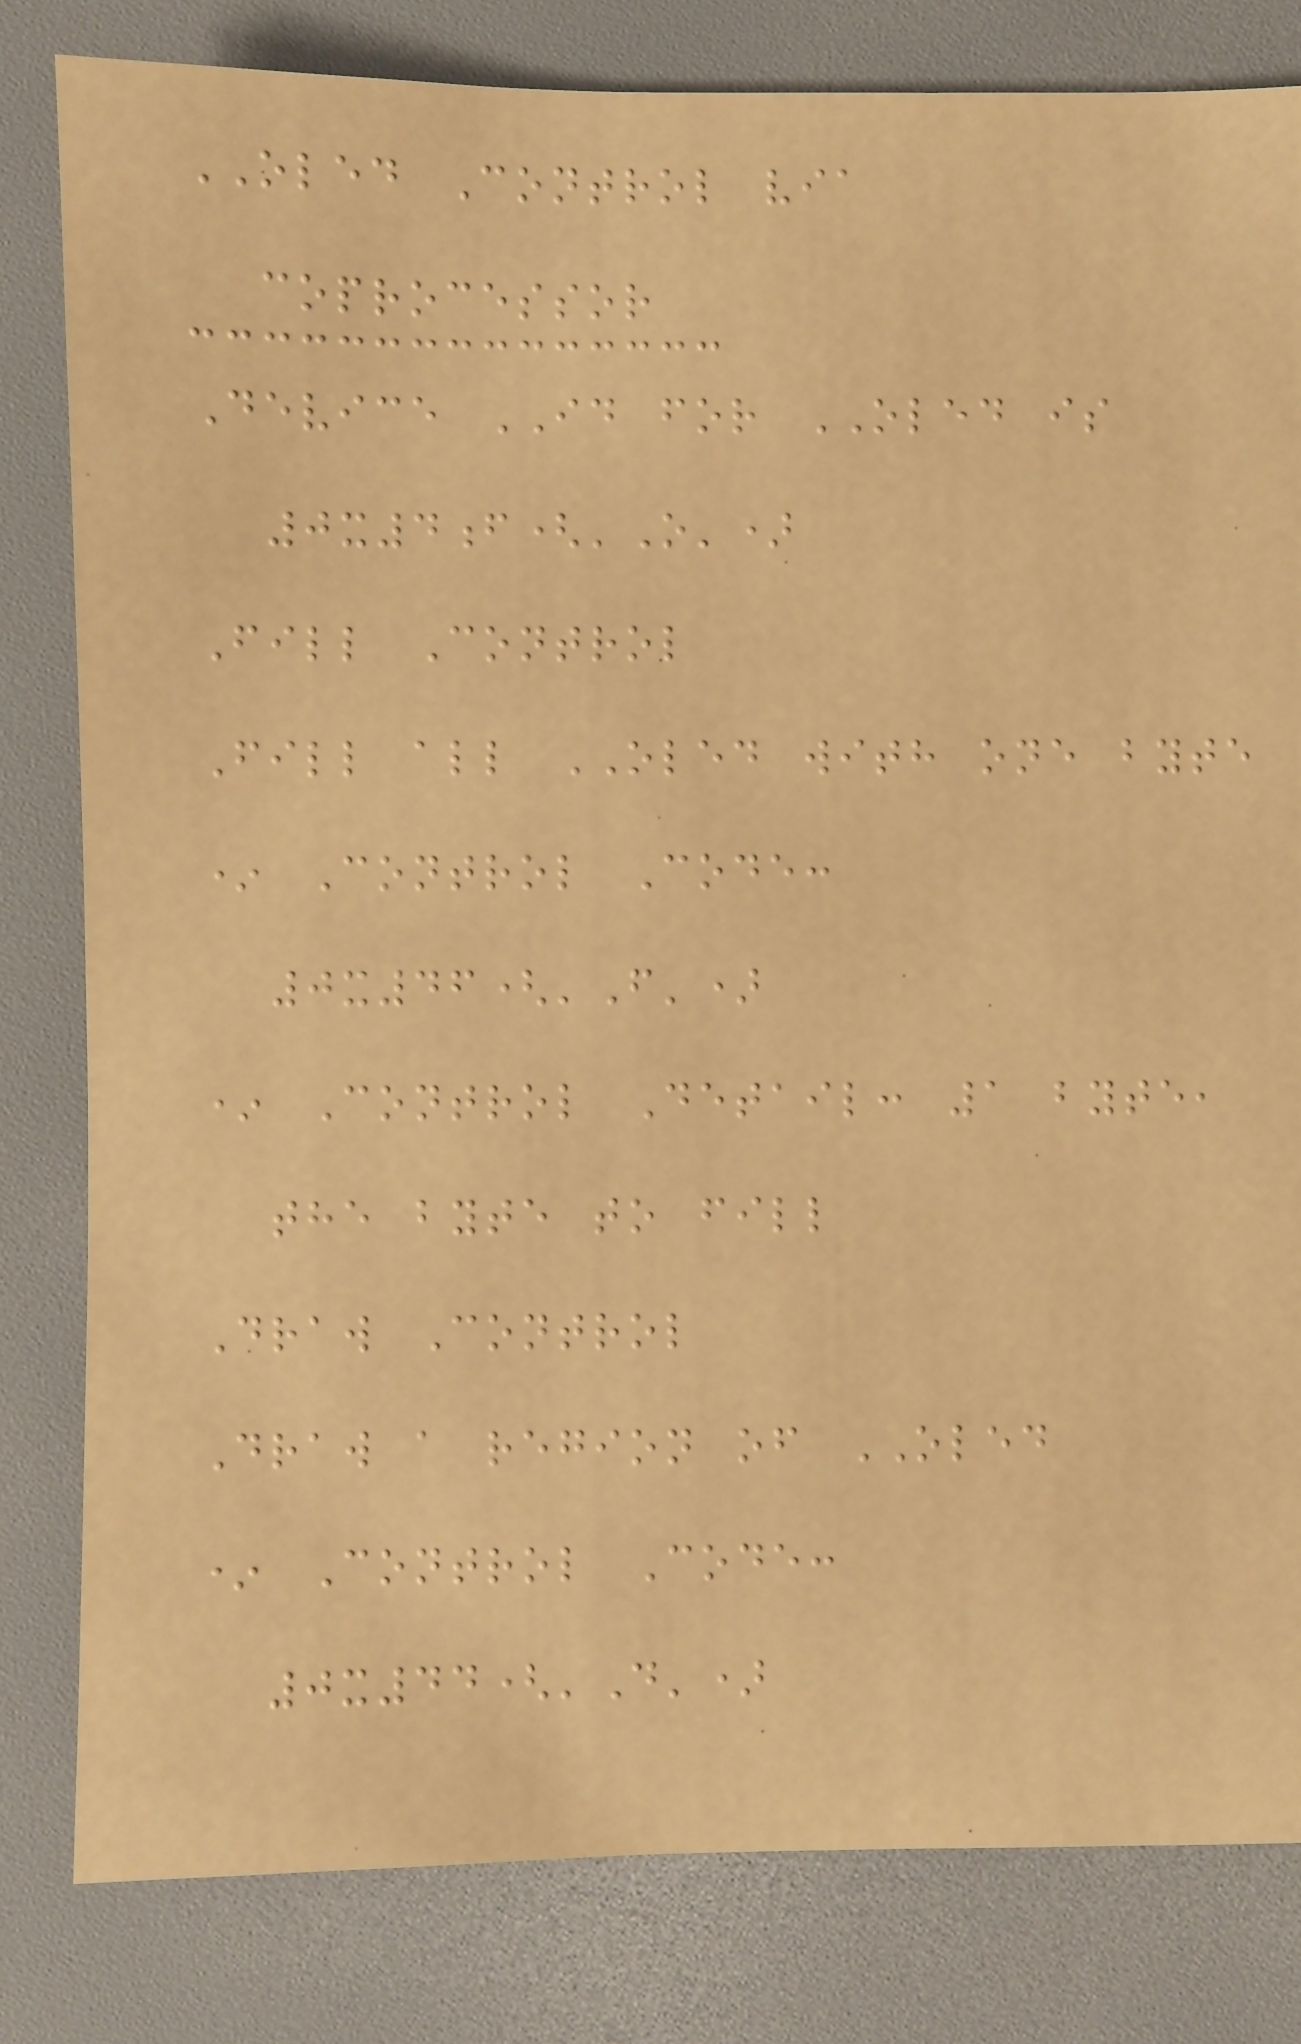OLED Control via
coprocessor
Device ID for OLED is
0x4f('O')
Fill Control
Fill all OLED with one byte
* Control Code:
0x46('F')
* Control Detail: 1 byte,
the byte to fill
Draw Control
Draw a region of OLED
* Control Code:
0x44('D')
